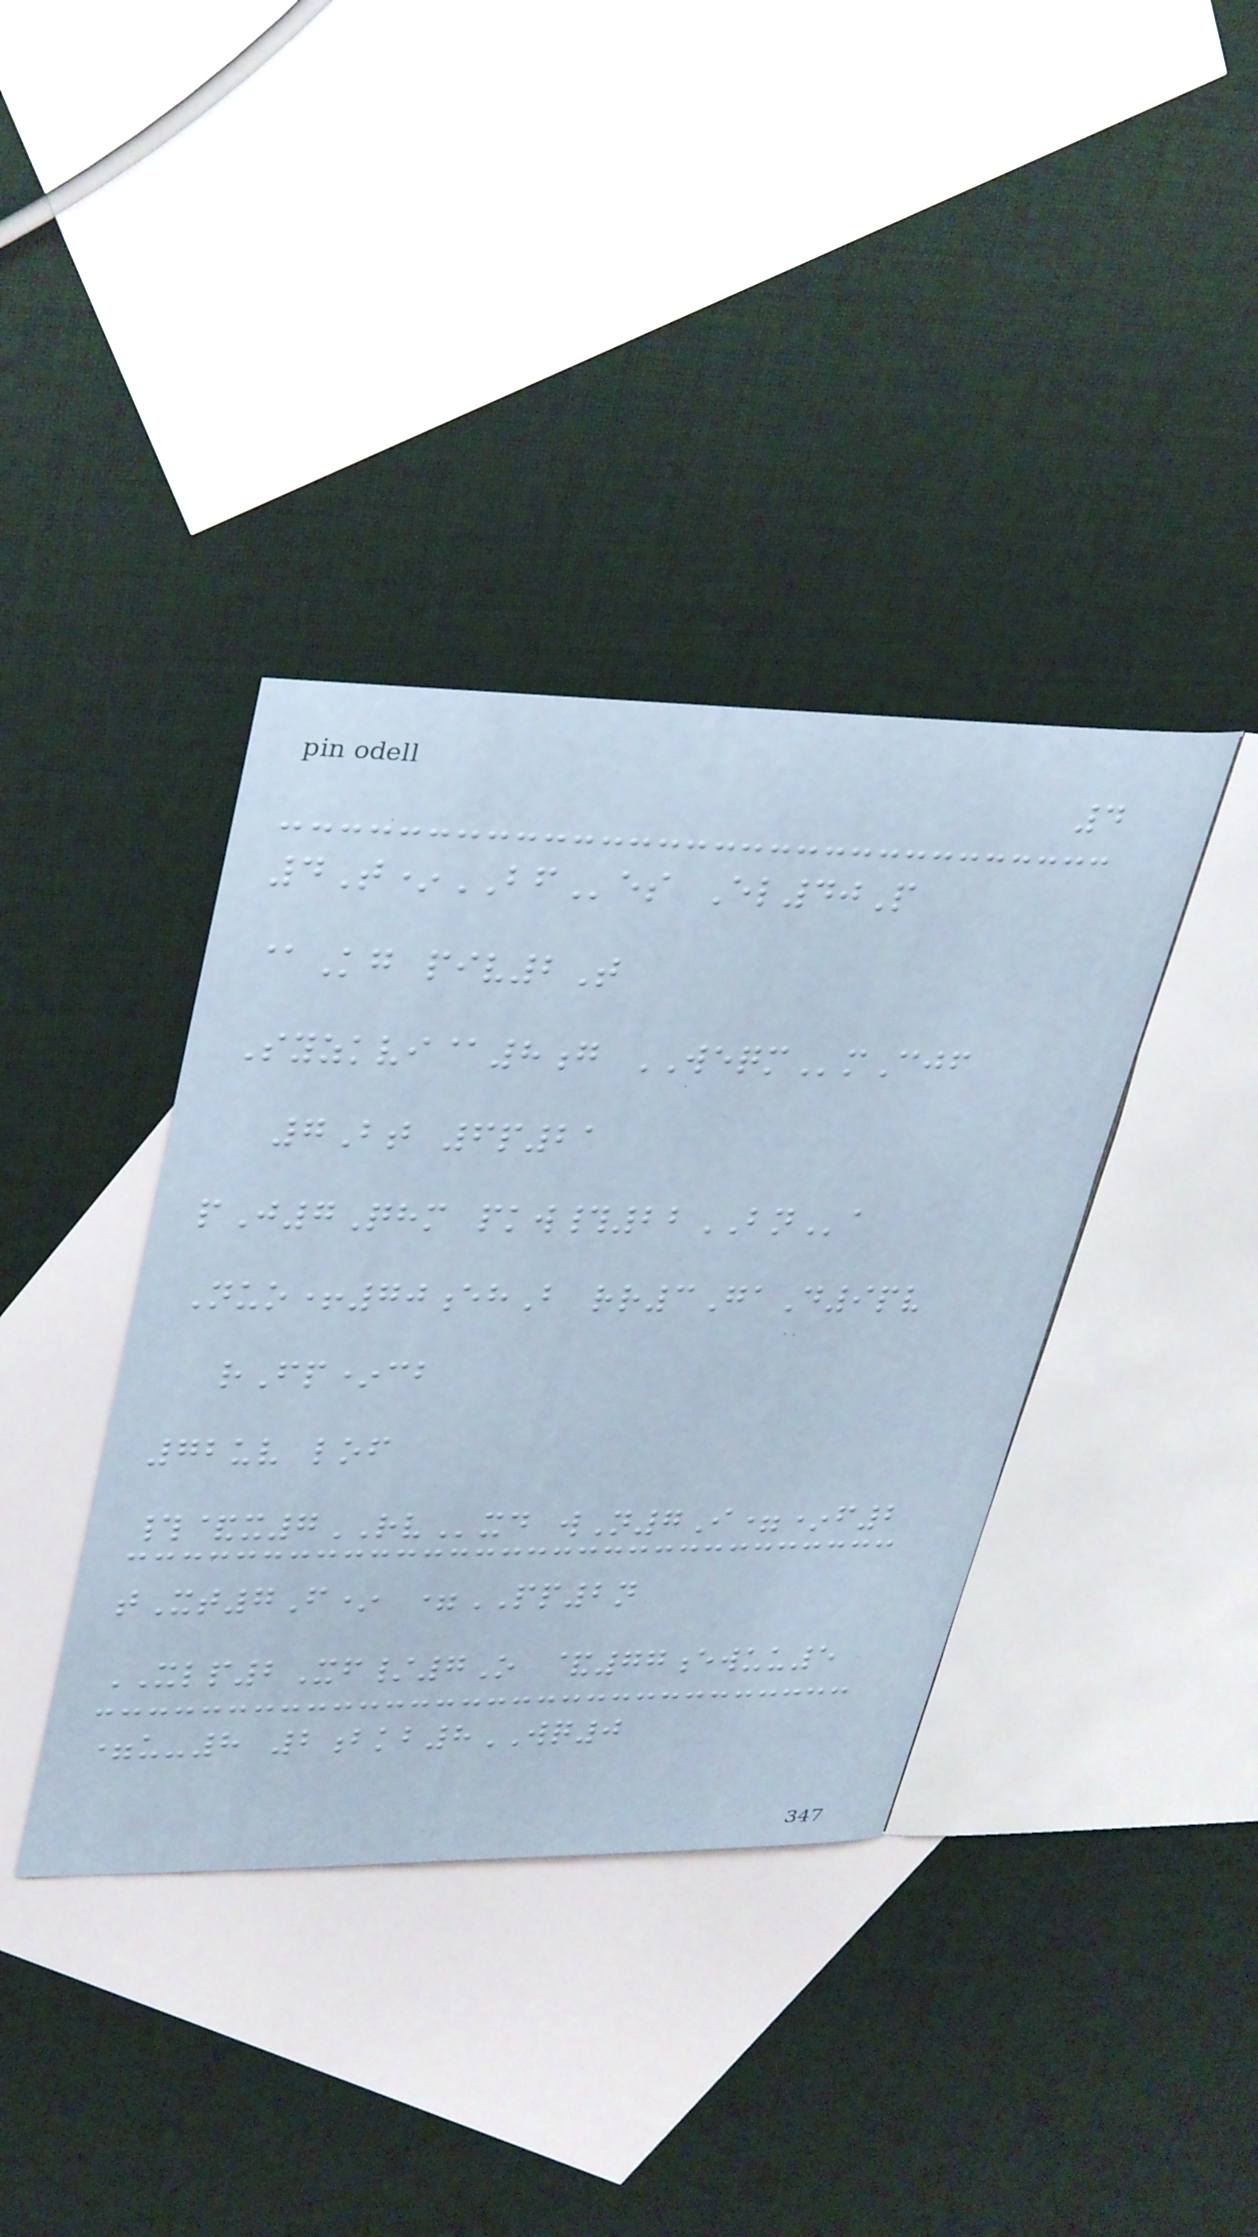4
4T*BFes El40P
@Kg piv2T
Syzkvi@8g WEQMmCjf
7Bt 6p21
pJ7Qhm pkw#22BNa
Nuo+70ehB rr3GaD9pv
rFp*cb
72uv lof
#&x7RVxd wN7I=*f2
tXt7F* =PP2n
XLP2Xf/7O &77ewuu5
=u-8 2bkb8WQ0
